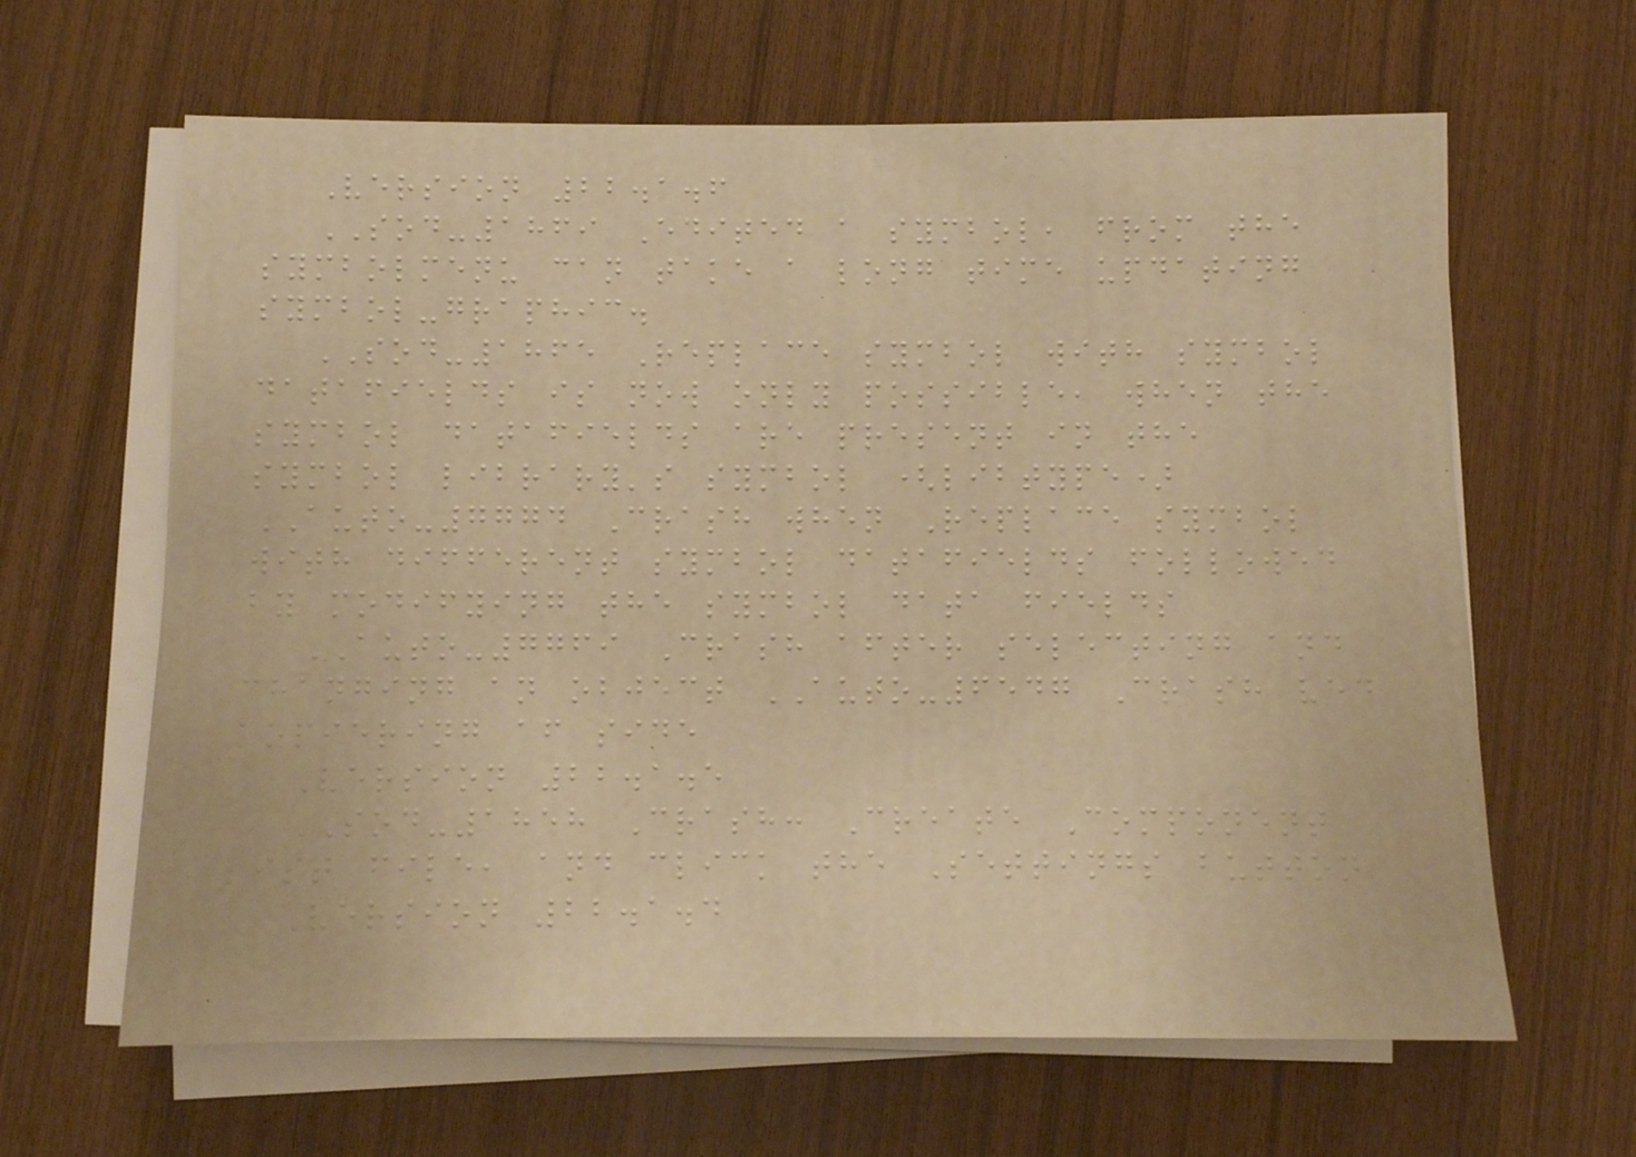Version 22.1.6
SOD-1869 Edited a symbol, from the
symbolmenu can take a long time updating
symbol-graphic.
SOD-1865 Replace symbol with symbol
datafields is now only possible, when the
symbol datafields are present in the
symbol library's symbol (libtype)
AUTO-7774 Crash when Replace symbol
with different symbol datafields followed
by modifying the symbol data fields
AUTO-7769 Crash after selecting and
changing an object AUTO-6547 Crash ved
kopiering af side
Version 22.1.5
SOD-1858 Crash: Create Component
list file, and click the Settings button
Version 22.1.4
